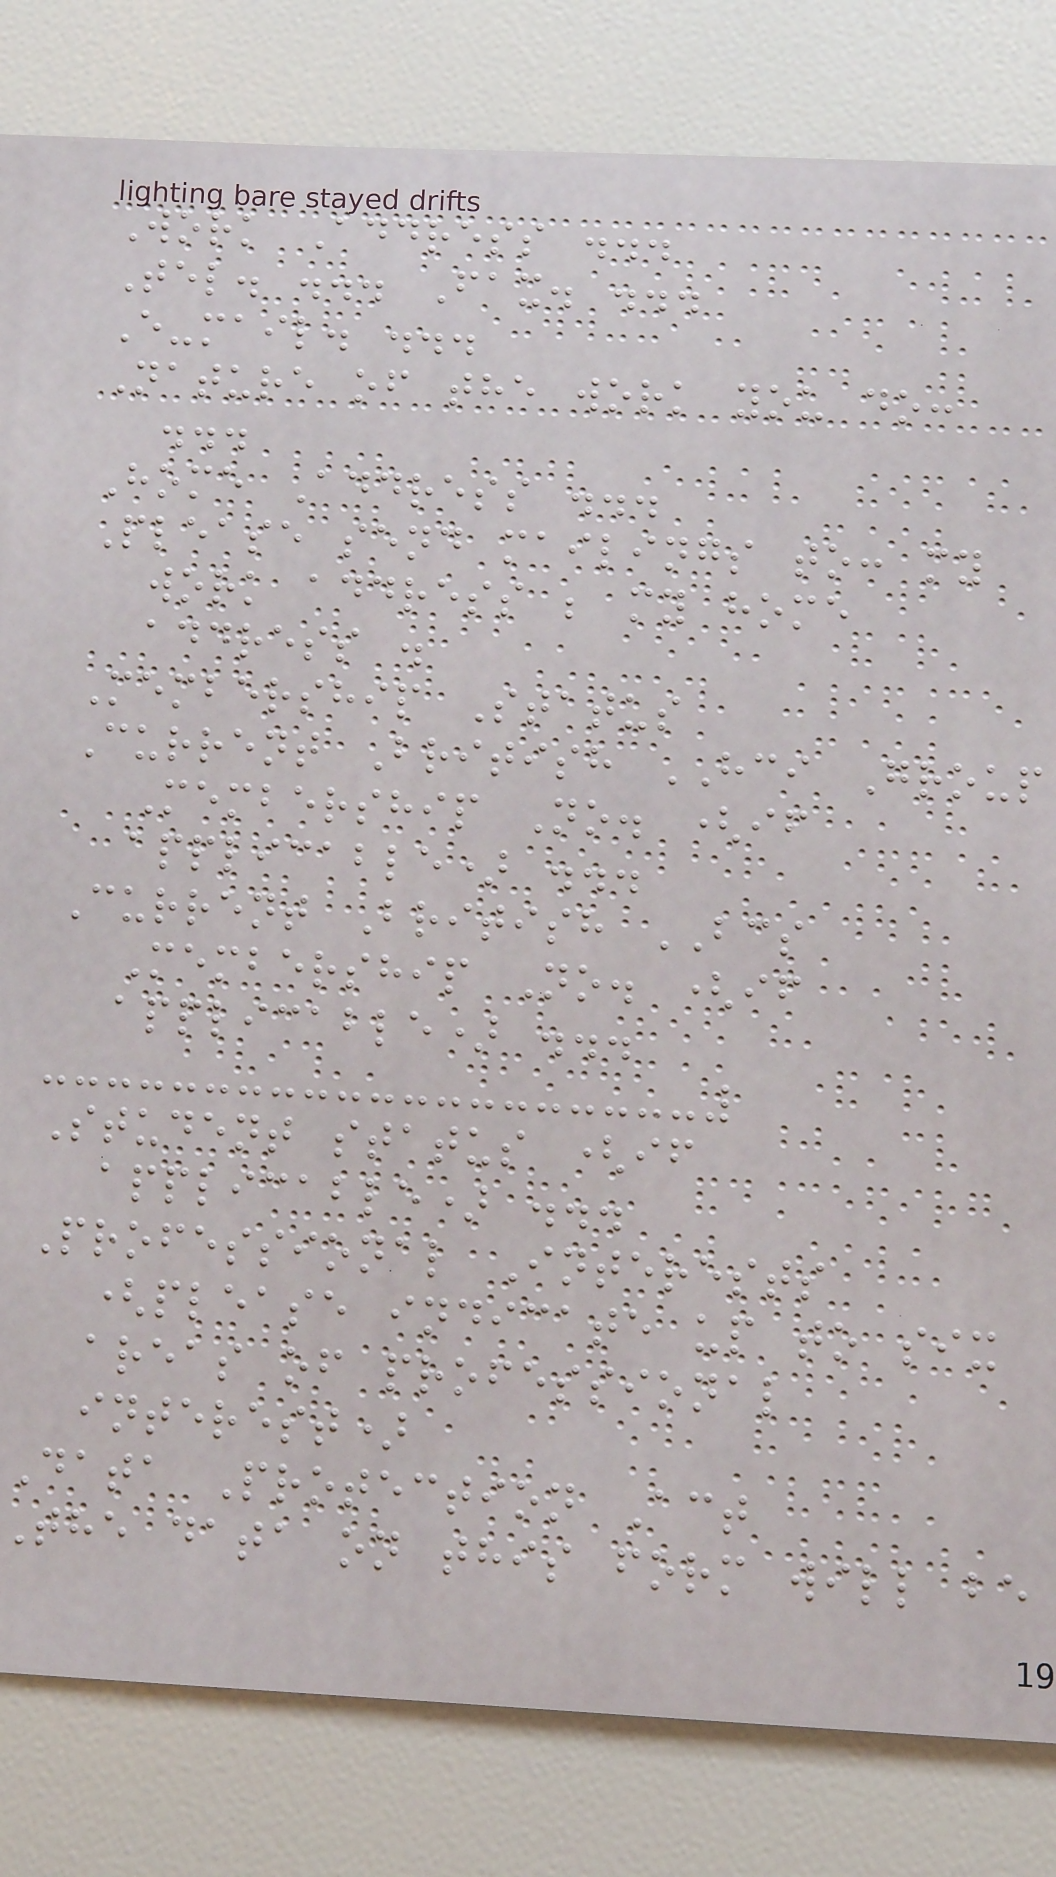Work Address ...
Tel. ... Fax. ...
E-mail. ...
Nature of the work you do:
...
Home Address ...
Please send mailings to: my
work address ; my home
address .
Membership Status
Current British HCI Group
Membership No. (if
applicable) ...
Current British BCS
Membership No. (if
applicable) ...
Student status (if
applicable) ...
Professional Interests
(please indicate up to six
areas of professional
interest)
Data Protection Act
the data on this form will be
